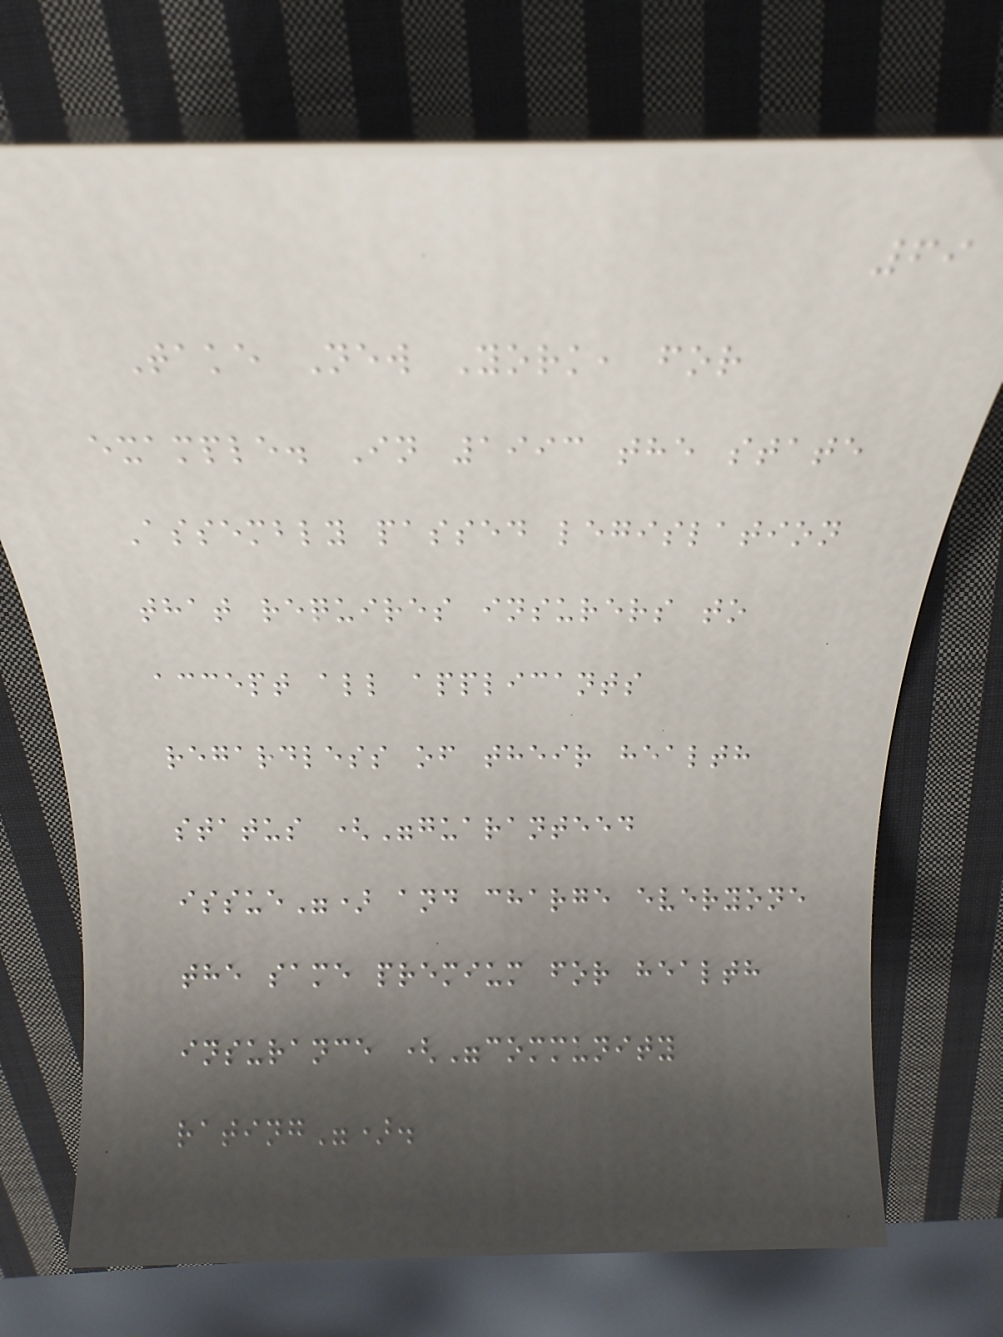69
Take New York, for
example. In 1993 the state
Assembly passed legislation
that requires insurers to
accept all applicants
regardless of their health
status ("guaranteed
issue") and charge everyone
the same premium for health
insurance ("community
rating").
